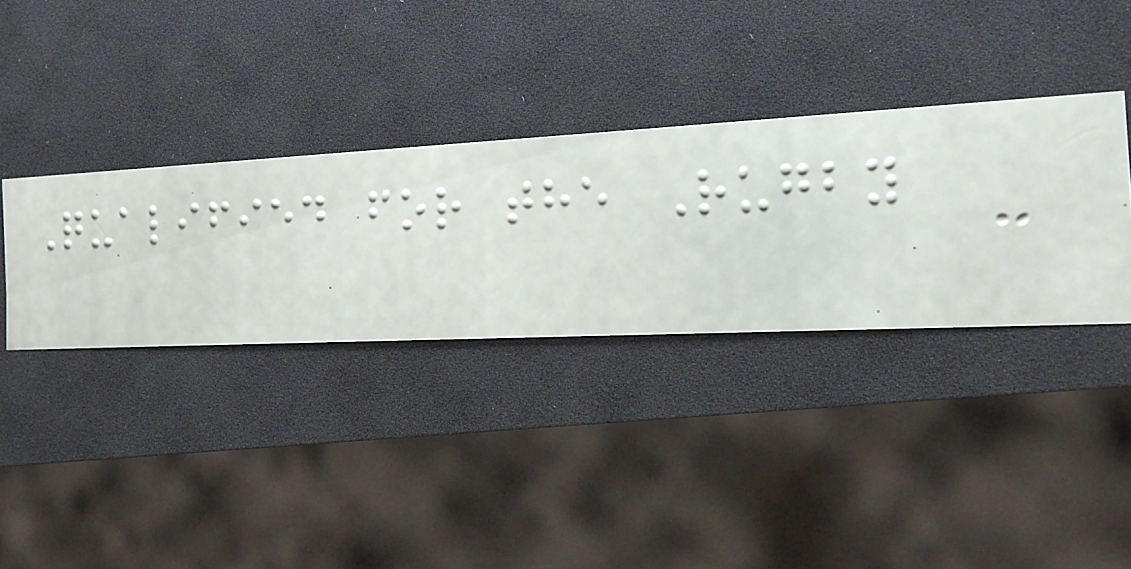Qualified for the Rugby
